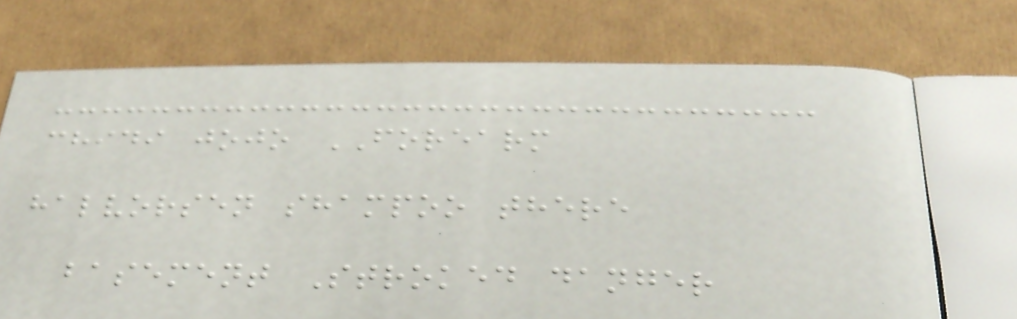chidi jojo FOREARM
halvorsen shampoo there
basement Stroked danger
